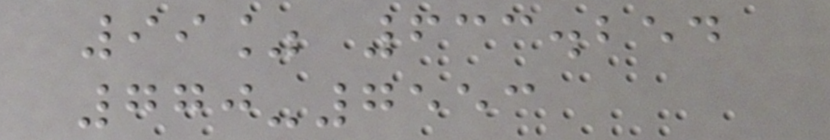99% 633.254
770-7553
